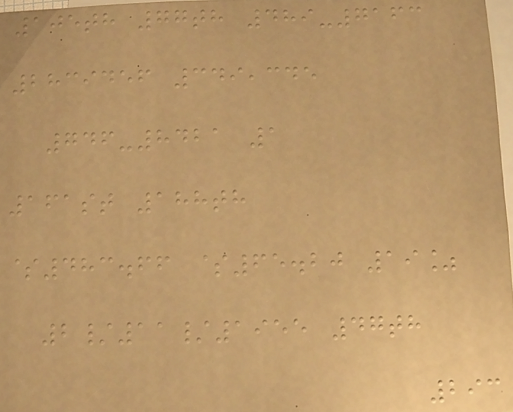105th 77th 489-7163
2839456 349,345
746-8421 1
161st 188th
$483.66 $65.20 19%
2/11/1955 47th
293
